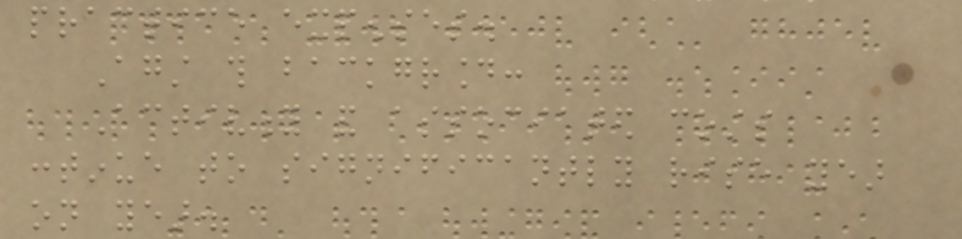practice expenses.
Against this background:
Activity and associated costs
continue to significantly rise year
on year.
